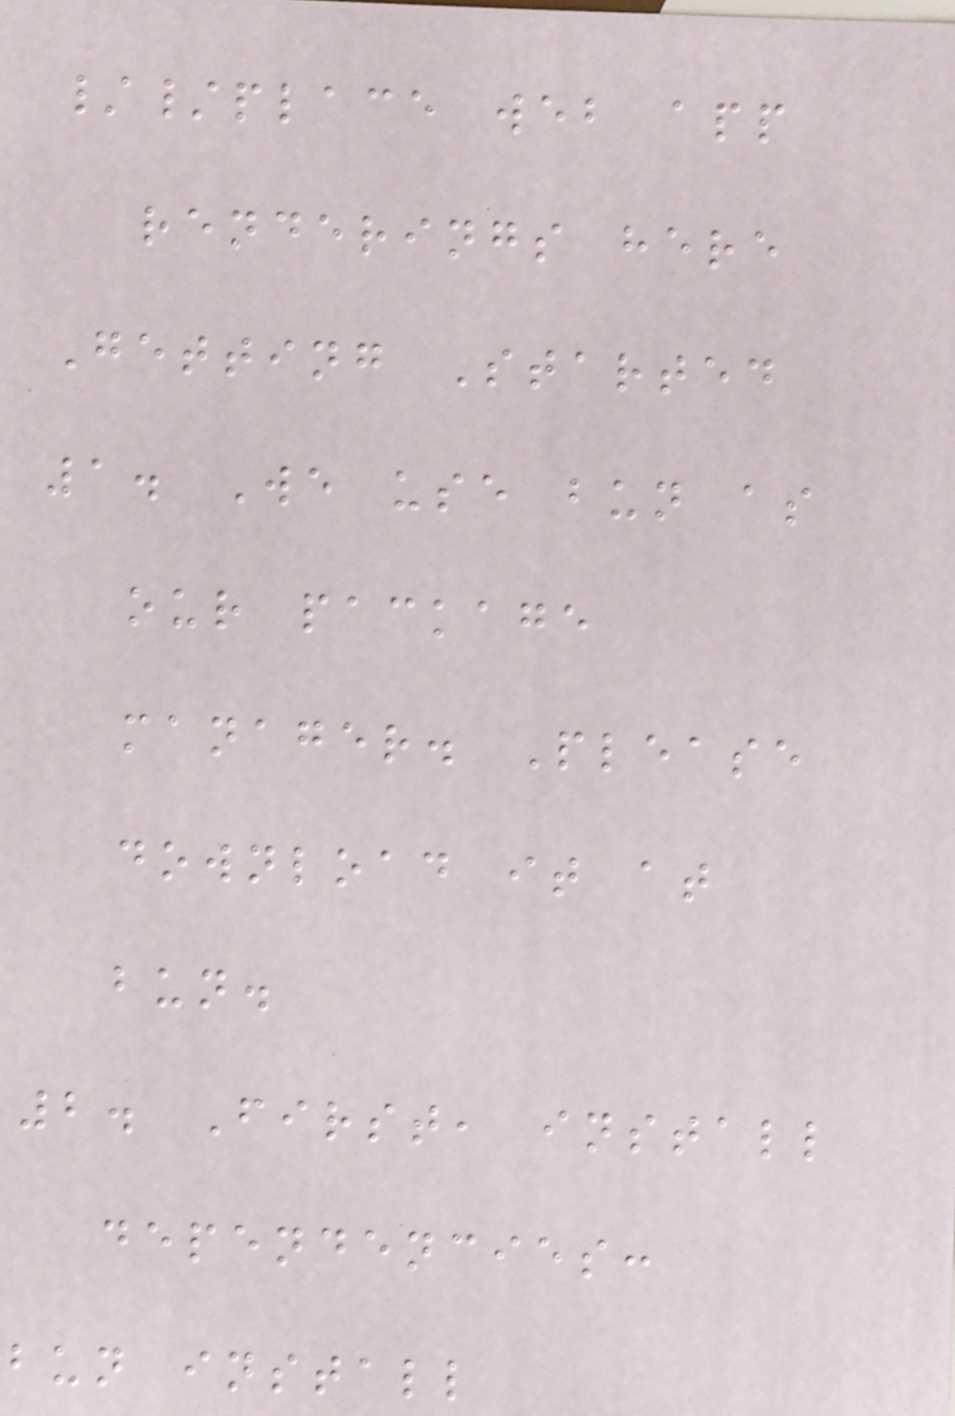//place web app
renderings here
Getting Started
1. We use bun as
our package
manager. Please
download it at
bun.
2. First, install
dependencies:
bun install
